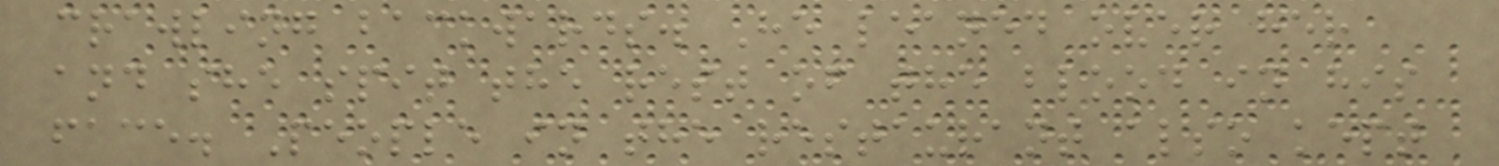crawling backwards. He leaned over her
and she spit the rest of the blood in his
face. People in the restaurant also kept
